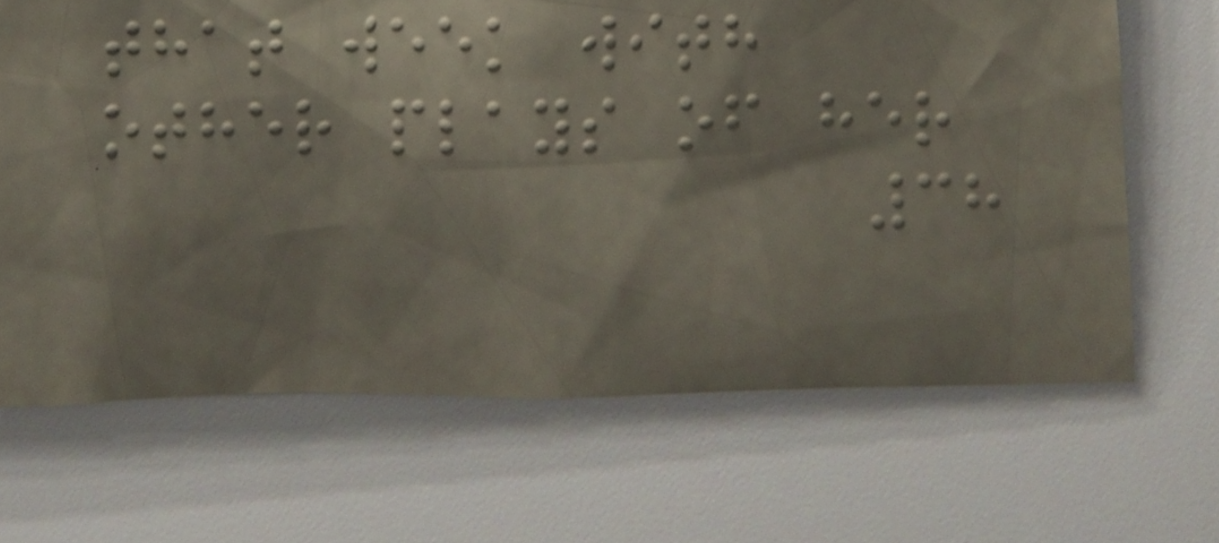that week with
other plays of her
38
